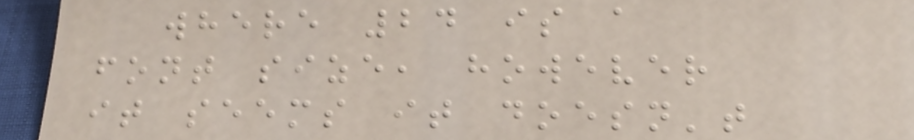where 24 is a
font size, however
it seems it doesn't
